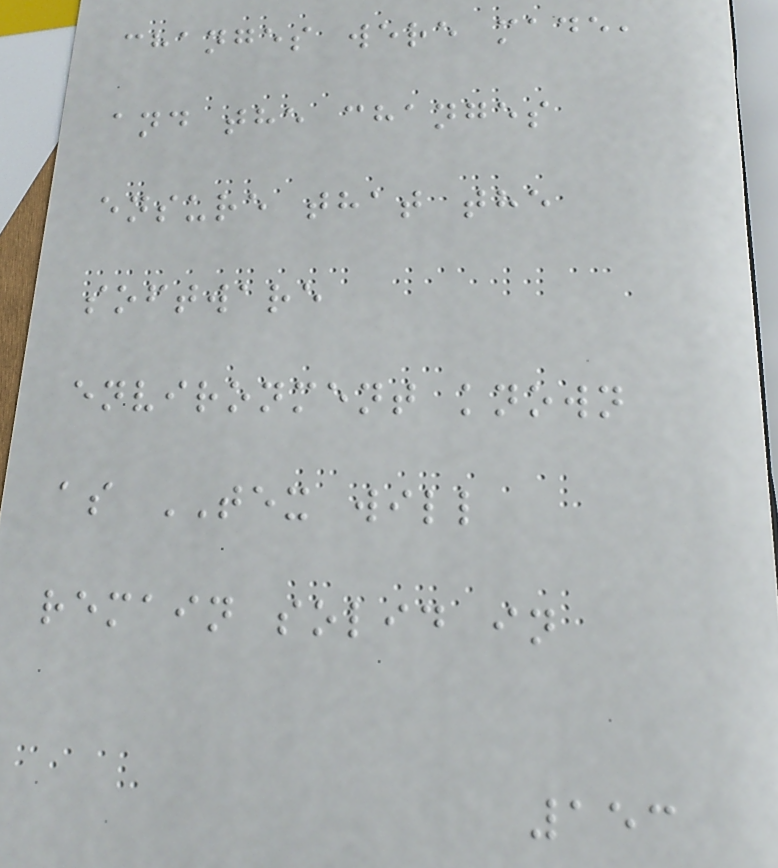changes were made,
and the changes
ensure that the
software
environment known
as TEX will
remain solid in
153
